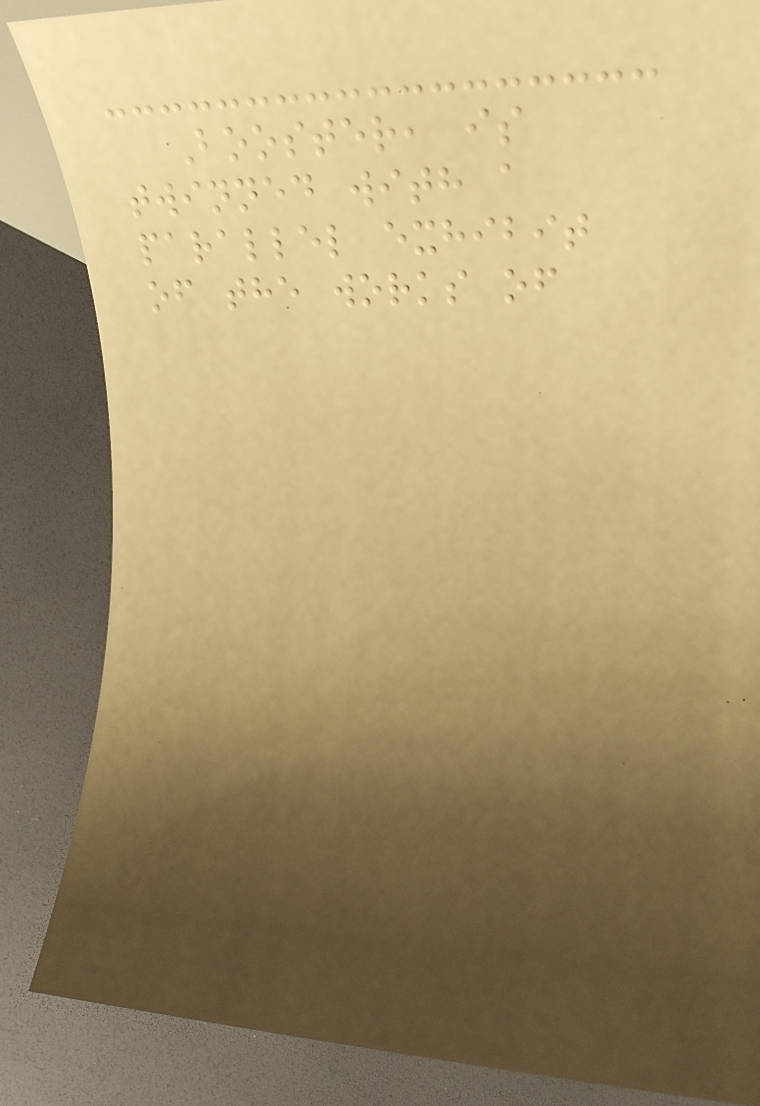Booster, is
twinned with a
parallel exhibit
of the works of
